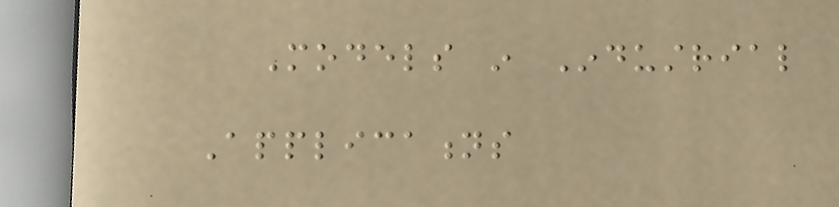Models in Industrial
Applications
